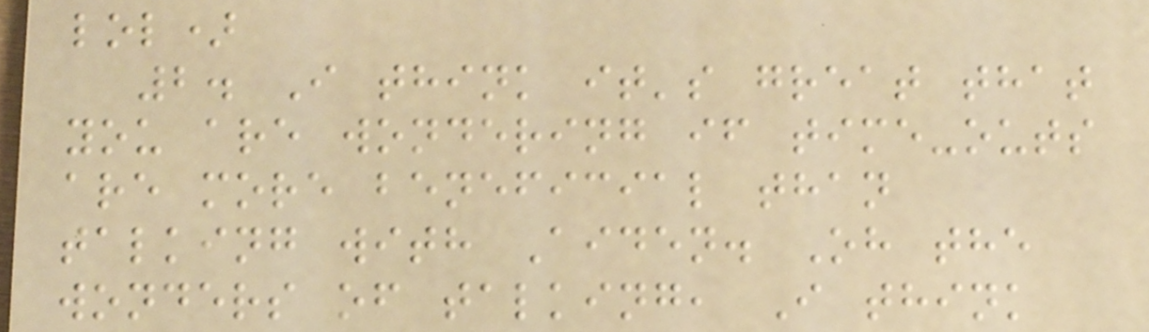lol)
2. I think it's great that
you are wondering if time-outs
are more beneficial than
talking with Aiden. Oh the
wonders of talking, I think
